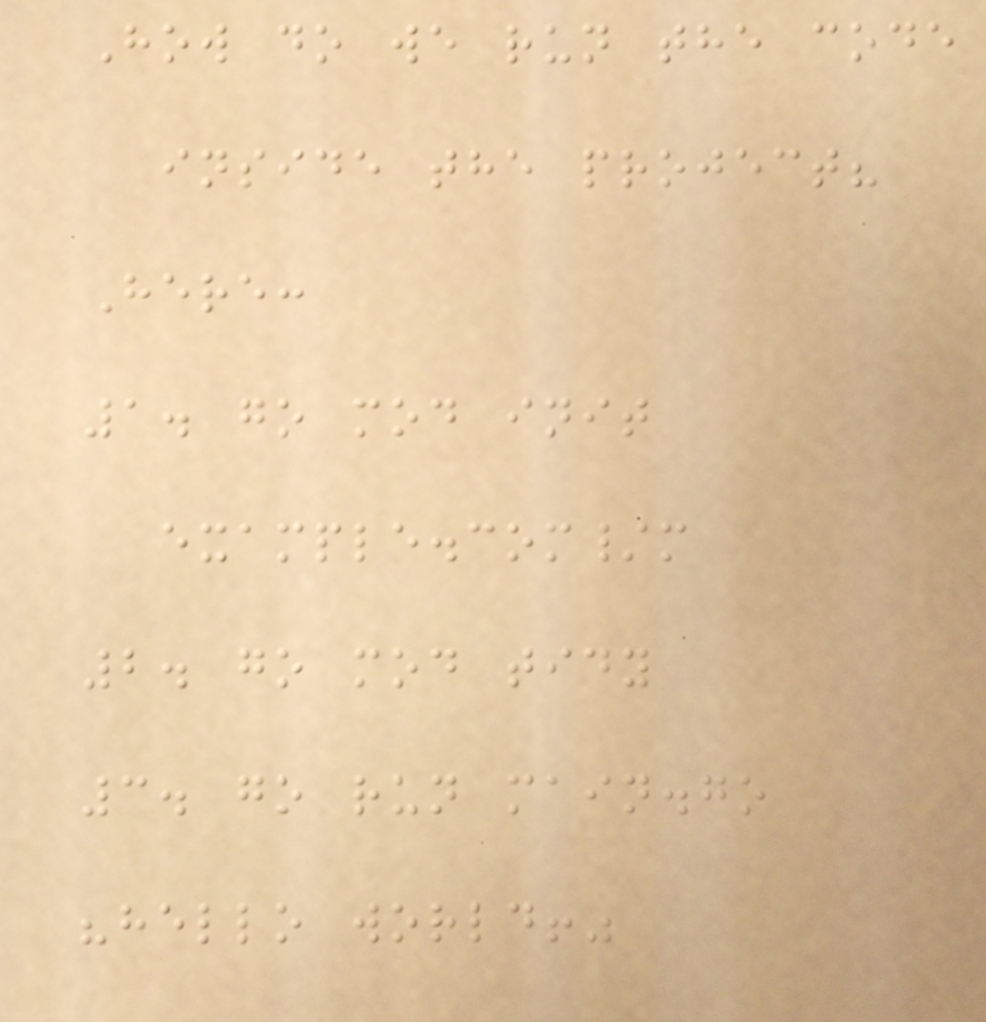How do we run the code
inside the project?
Here:
1. go mod init
example.com/m
2. go mod tidy
3. go run main.go
"hello world!"
